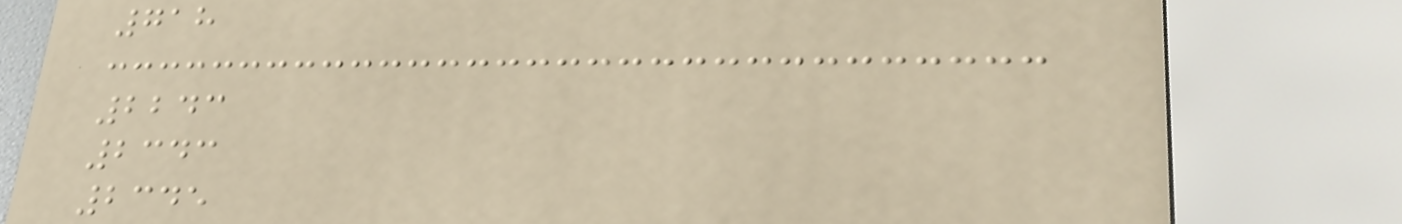718
2243
2343
2345
